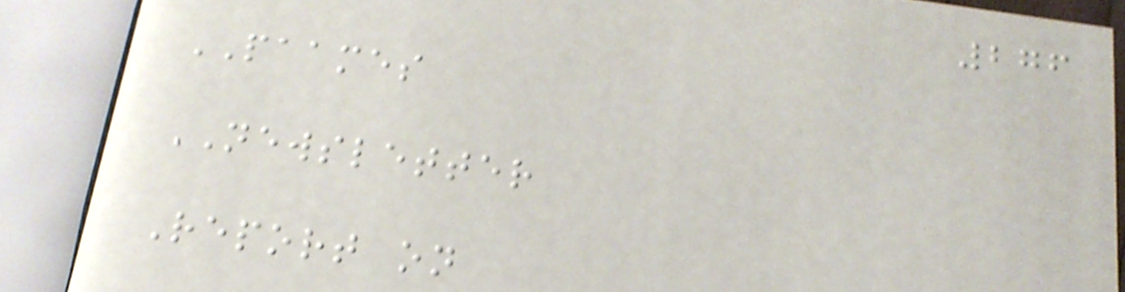276
PAAMES
NEWSLETTER
Report on
